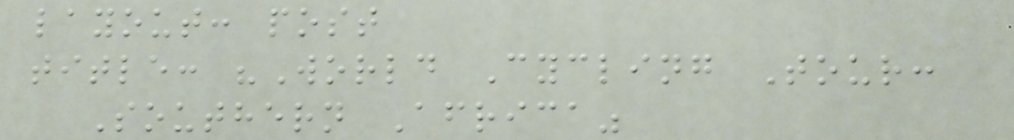layout: post
title: "World Cycling Tour:
Southern Africa"
